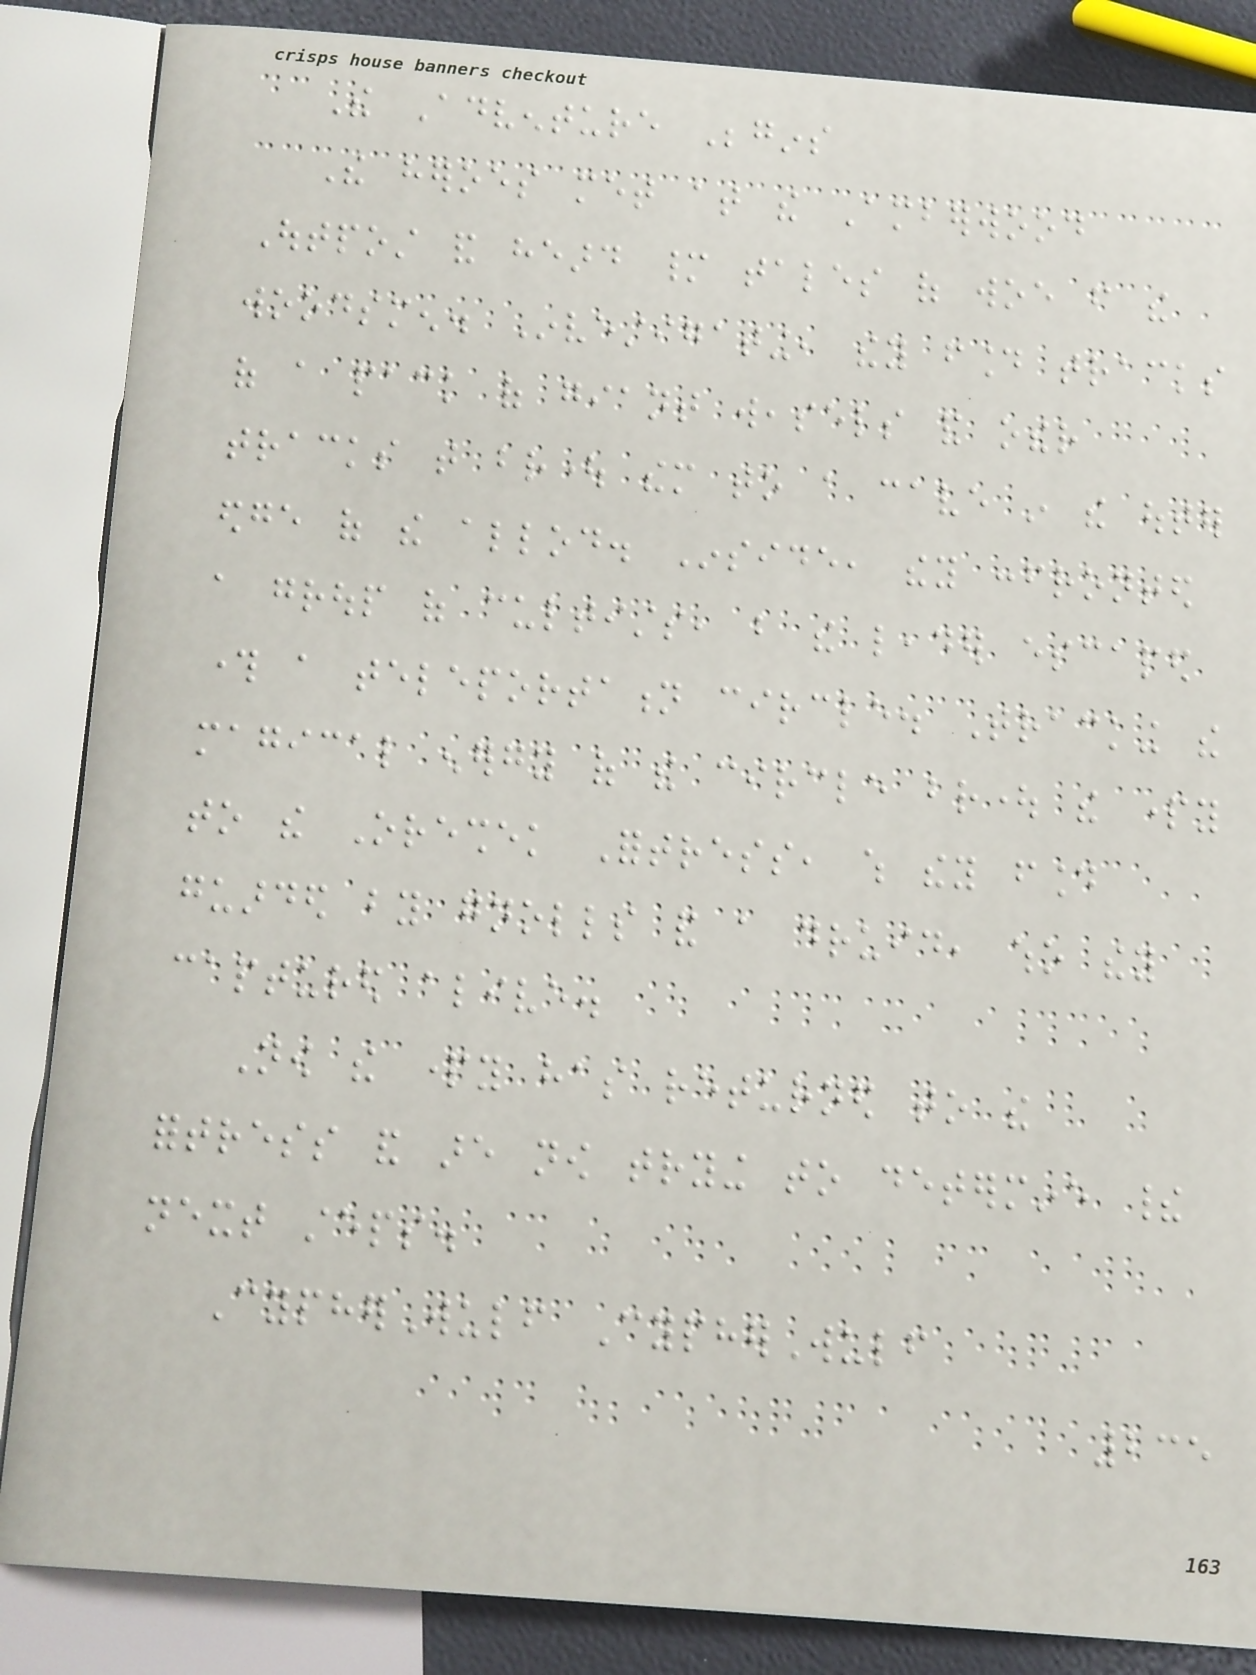The Adventure Begins
The heroes met at the Amberwood
Outpost and heard many tales of woe from the
woodsmen. Investigating, they found tracks
of a pack of giant weasels and other
tracks that brought them to a cave in the outer
edge of the allod. Inside, they confronted
a group of cultists, but the leader escaped
through a teleportation circle. Tracking the
magical energy of the circle brought the party
to the Oreshek Fortress, which they found
guarded by gnolls and a druid, who they
captured alive.
Now the party has returned to the
fortress and are now trying to determine their
next steps.
CypherWulf CypherWulf
235
